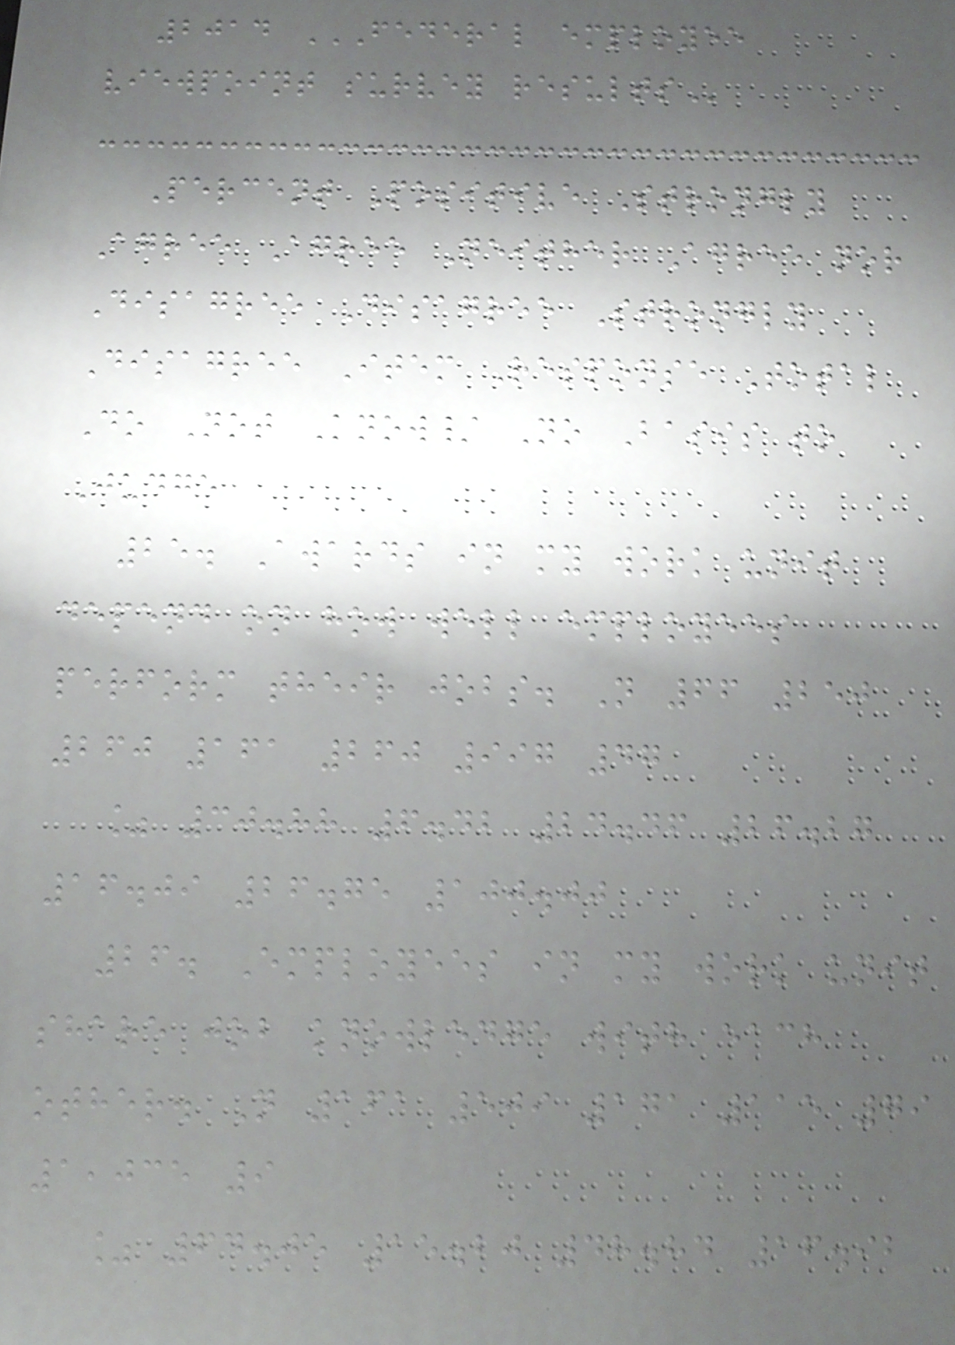2014 FEDERAL EMPLOYEE
VIEWPOINT SURVEY RESULTS
Percent Positive Strongly
Agree Agree Neither Agree nor
Disagree Disagree Strongly
Disagree Item Response Total
Do Not Know/ No Basis to
Judge
25. Awards in my work unit
depend on how well employees
perform their jobs. N 66 250
260 161 260 997 47
% 30.88 6.42 24.46 26.27
16.09 26.75 100.00
26. Employees in my work unit
share job knowledge with each
other. N 161 509 171 115 79
1,035 9
% 64.05 15.20 48.84 16.92
